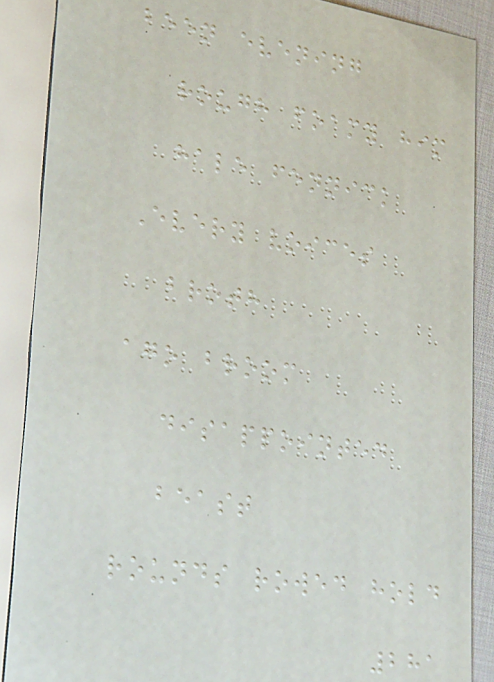been evening
rough foamy him
hale fennick
Every voices
broth
ago broom
disappointed
beast
rounds rowed hold
281
